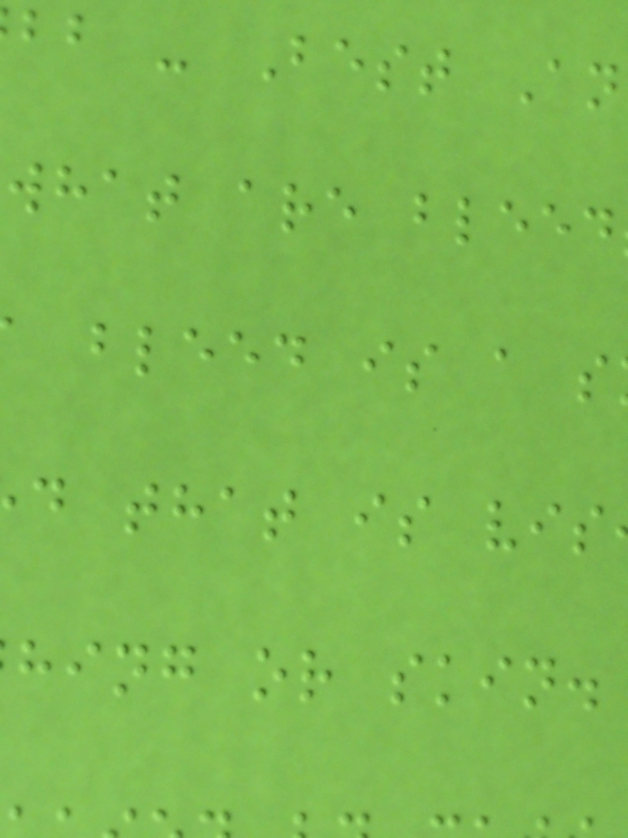bb - Best An
what are bleed
bleed is a s
d that is vis
hing or skin.
